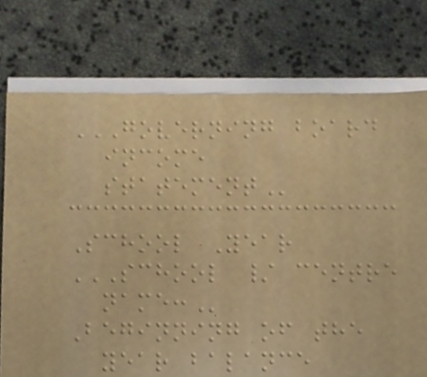GOVERNING BOARD
INCOME
STATEMENT
School Year
SCHOOL / CENTRE
NAME:
Beginning of the
year balance
